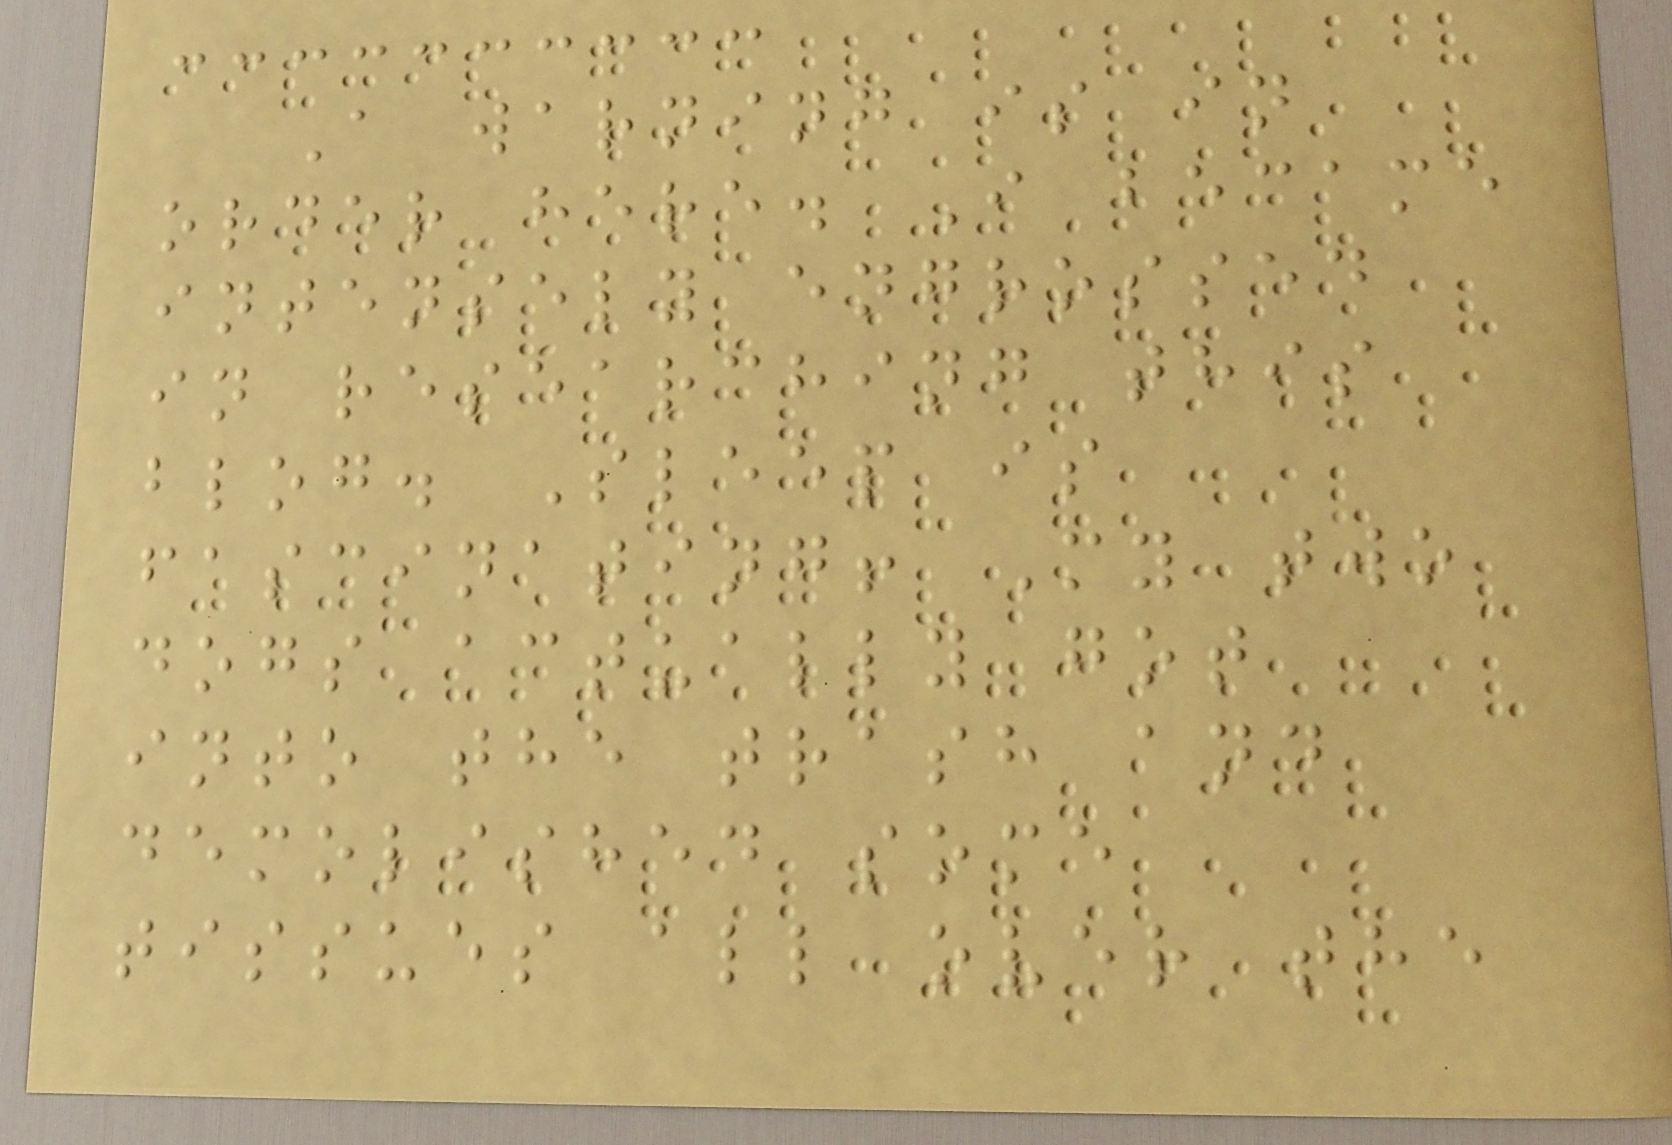A warning is in
order here. I became
intensely engrossed
in researching this
blog. Sleep is
fascinating! My two
dogs actually got
into the trash and
demolished some
tissues all over the
